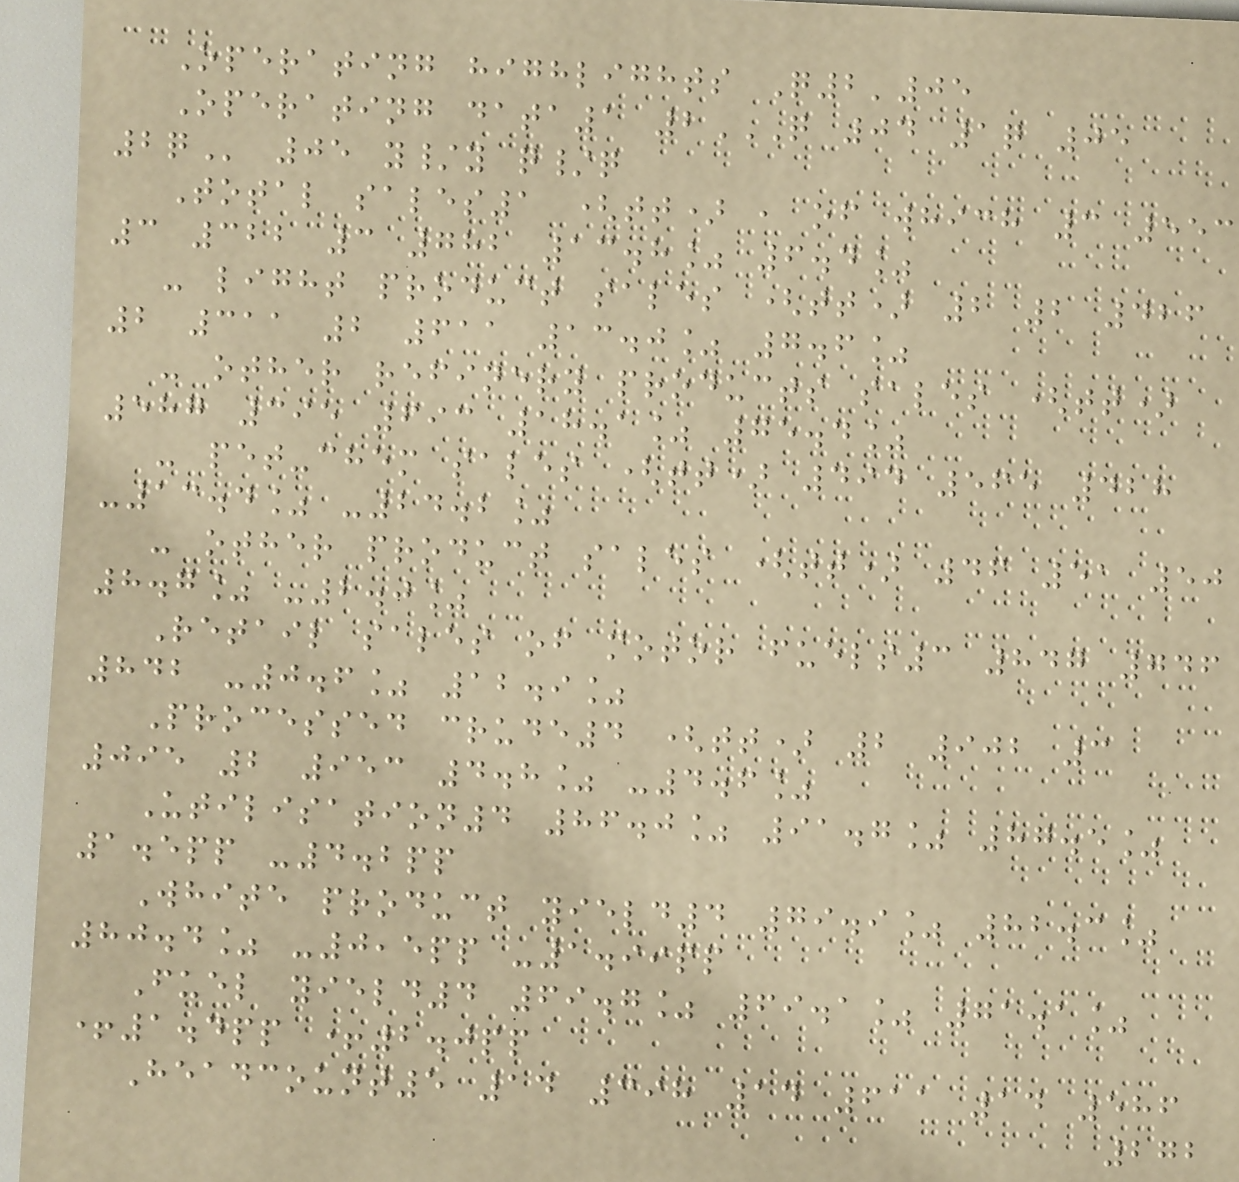Operating highlights Q2'05
Operating data1 2Q 04 1Q 05
2Q 05 y/y q/q
Total sales1 (tt) , of which 3 553
3 322 3 782 13.8% 6.4%
- light product sales (tt) 2 2 426
2 311 2 611 13.0% 7.6%
- other refinery products sales (tt)
587 395 693 18.1% 75.4%
- pet-chem sales (tt) 494 565 428
-13.4% -24.2%
- other product sales (tt) 46 51 50
8.7% -2.0%
Retail sales of motor fuels3 847 746
842 -0.6% 12.9%
Processed crude4 (tt) 2 902 3
095 2 953 4.8% -4.6%
Utilisation4 86.0% 91.7% 87.5%
1.5pp -4.2pp
White product yield4 79.9% 82.3%
80.4% -0,5pp -1.99pp
Fuel yield4 69.7% 69.1% 71.1%
+1.4pp +2.0pp
Headcount5 14 398 14 611 14 586
272
